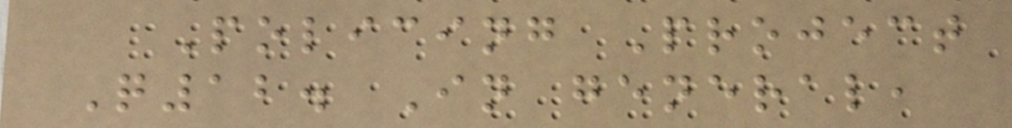Policing Project
Q12. In general,
